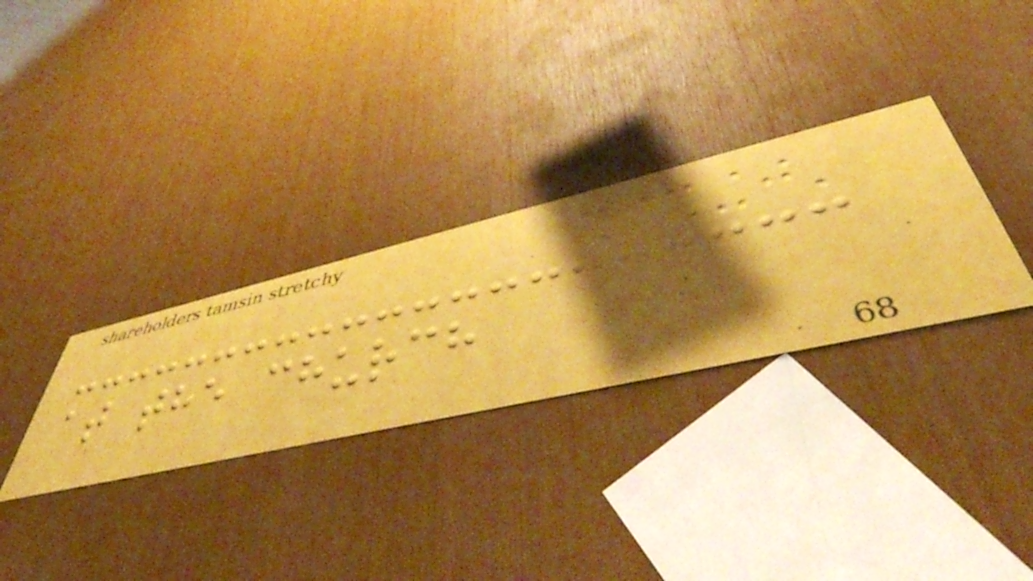at the church
